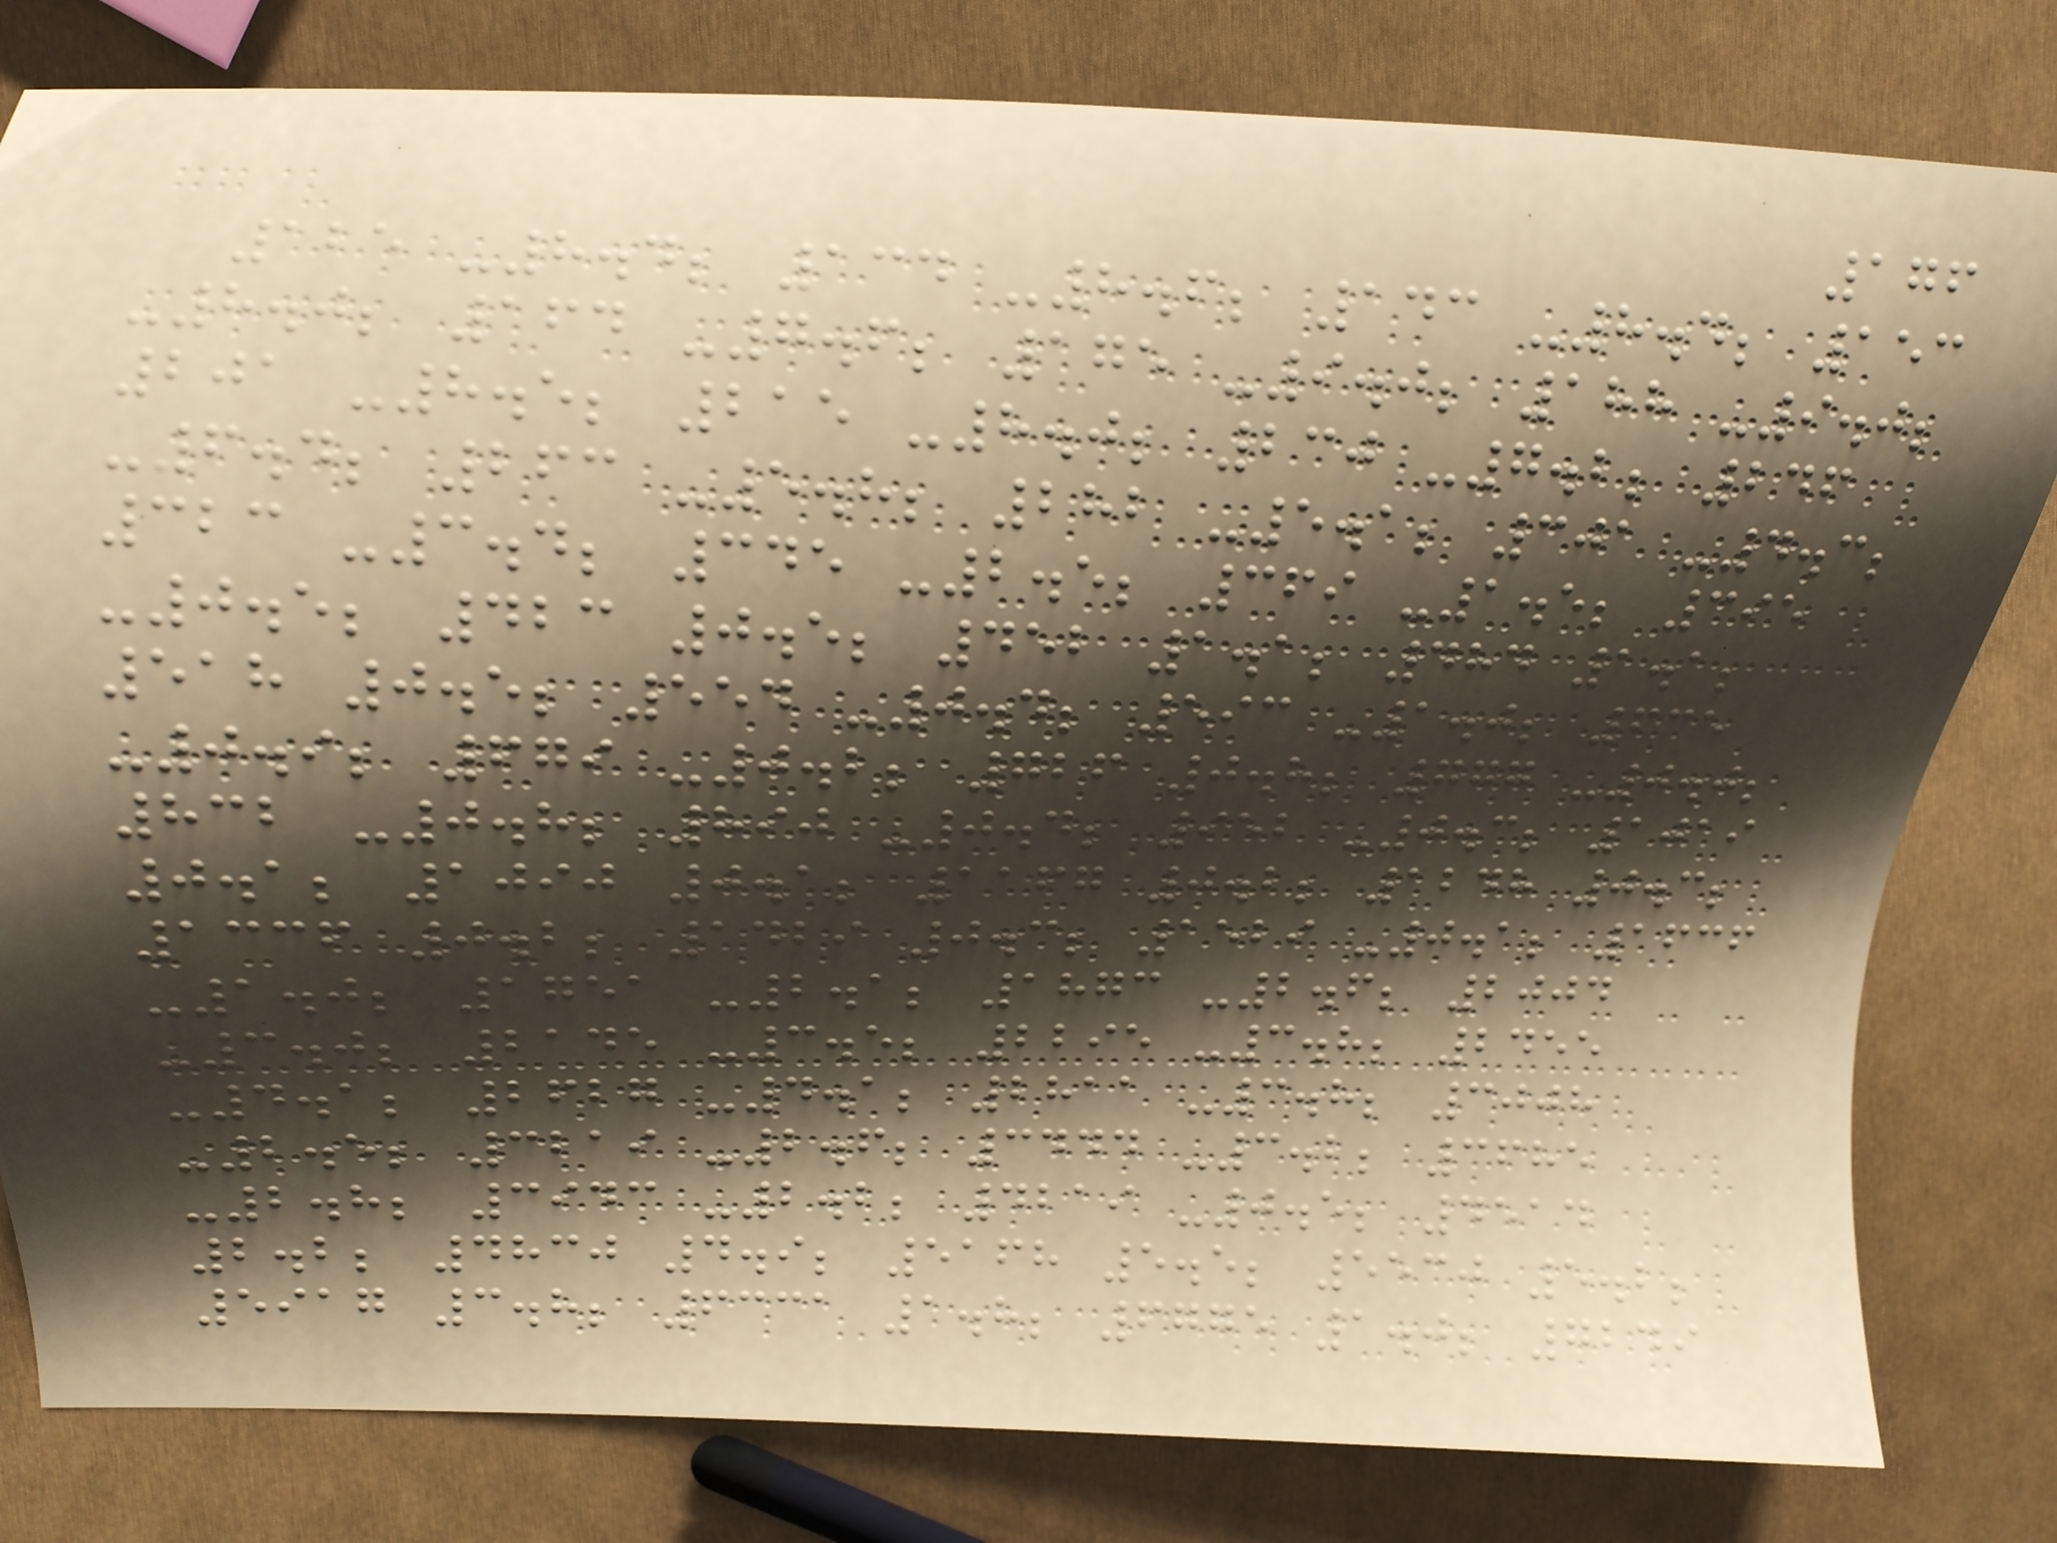176
125 -8.4; 134 -8.6; 143 -8.4; 153
-8.0; 164 -7.6; 175 -9.0; 188 -9.0;
201 -8.5; 215 -8.0; 230 -7.2; 246
-6.4; 263 -5.8; 282 -5.1; 301 -4.3;
323 -3.4; 345 -2.5; 369 -1.5; 395
-0.5; 423 0.5; 452 1.1; 484 1.1;
518 0.5; 554 -0.4; 593 -1.0; 635
-0.9; 679 -0.2; 726 0.8; 777 -0.0;
832 -0.8; 890 -0.4; 952 -0.3; 1019
0.1; 1090 0.1; 1167 0.2; 1248 0.3;
1336 0.2; 1429 0.3; 1529 -0.1; 1636
-1.0; 1751 -2.1; 1873 -2.6; 2004
-3.0; 2145 -3.5; 2295 -3.8; 2455
-4.1; 2627 -4.1; 2811 -3.8; 3008
-2.5; 3219 -2.6; 3444 -3.2; 3685
-2.8; 3943 -2.2; 4219 -0.5; 4514
2.2; 4830 4.9; 5168 5.5; 5530 5.2;
5917 3.8; 6331 1.8; 6775 1.0; 7249
